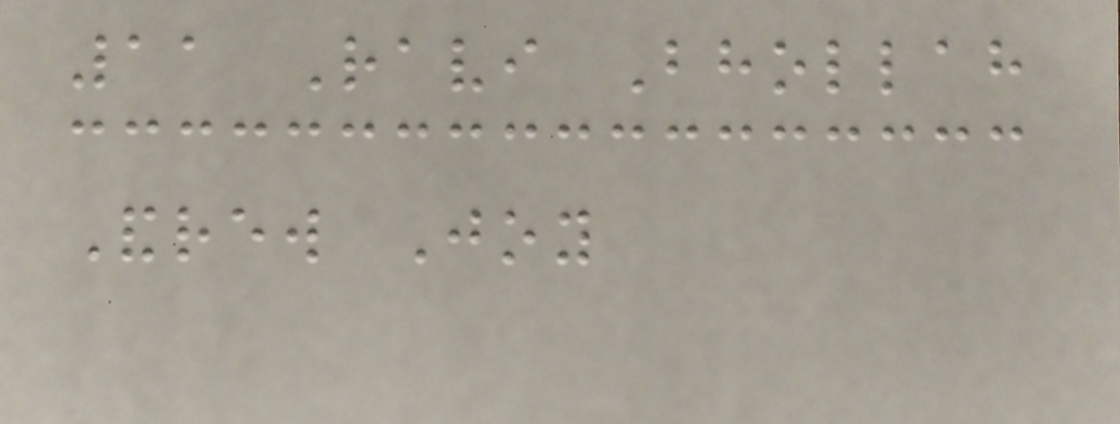11 Ravi Bhollah
Andrew Joy
